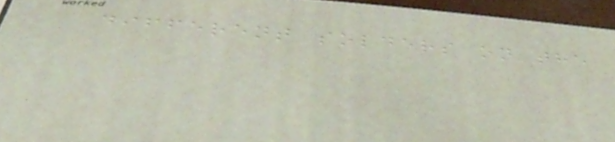different solders on the
